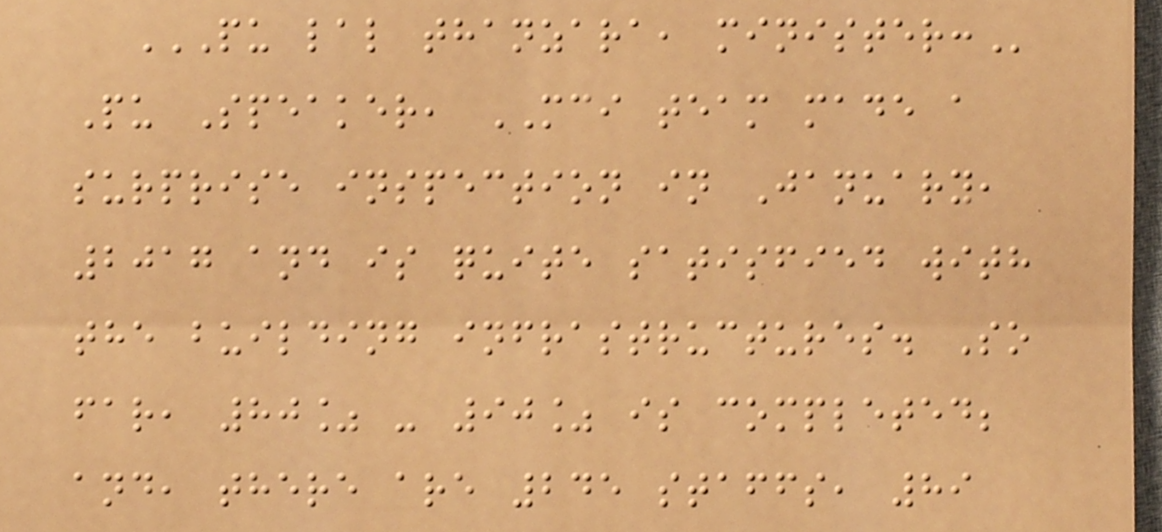PU LAL THANZARA, MINISTER:
Pu Speaker, MCI team made a
surprise inspection in January,
2017 and is quite satisfied with
the building infrastructures. So
far, 80% - 90% is completed;
and, there are 245 staffs, 89
